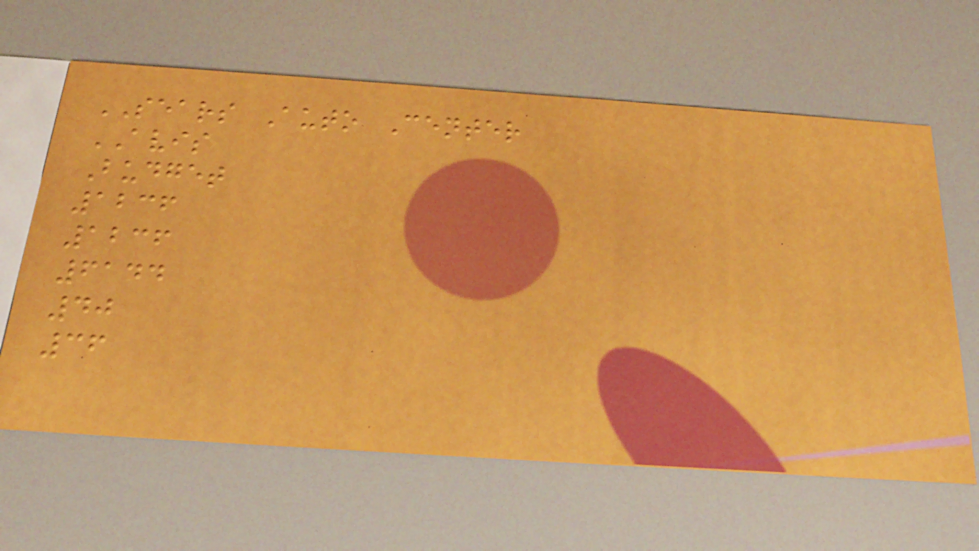SEARS Auto Center
AVIS
Budget
1236
1236
6144
40
36
